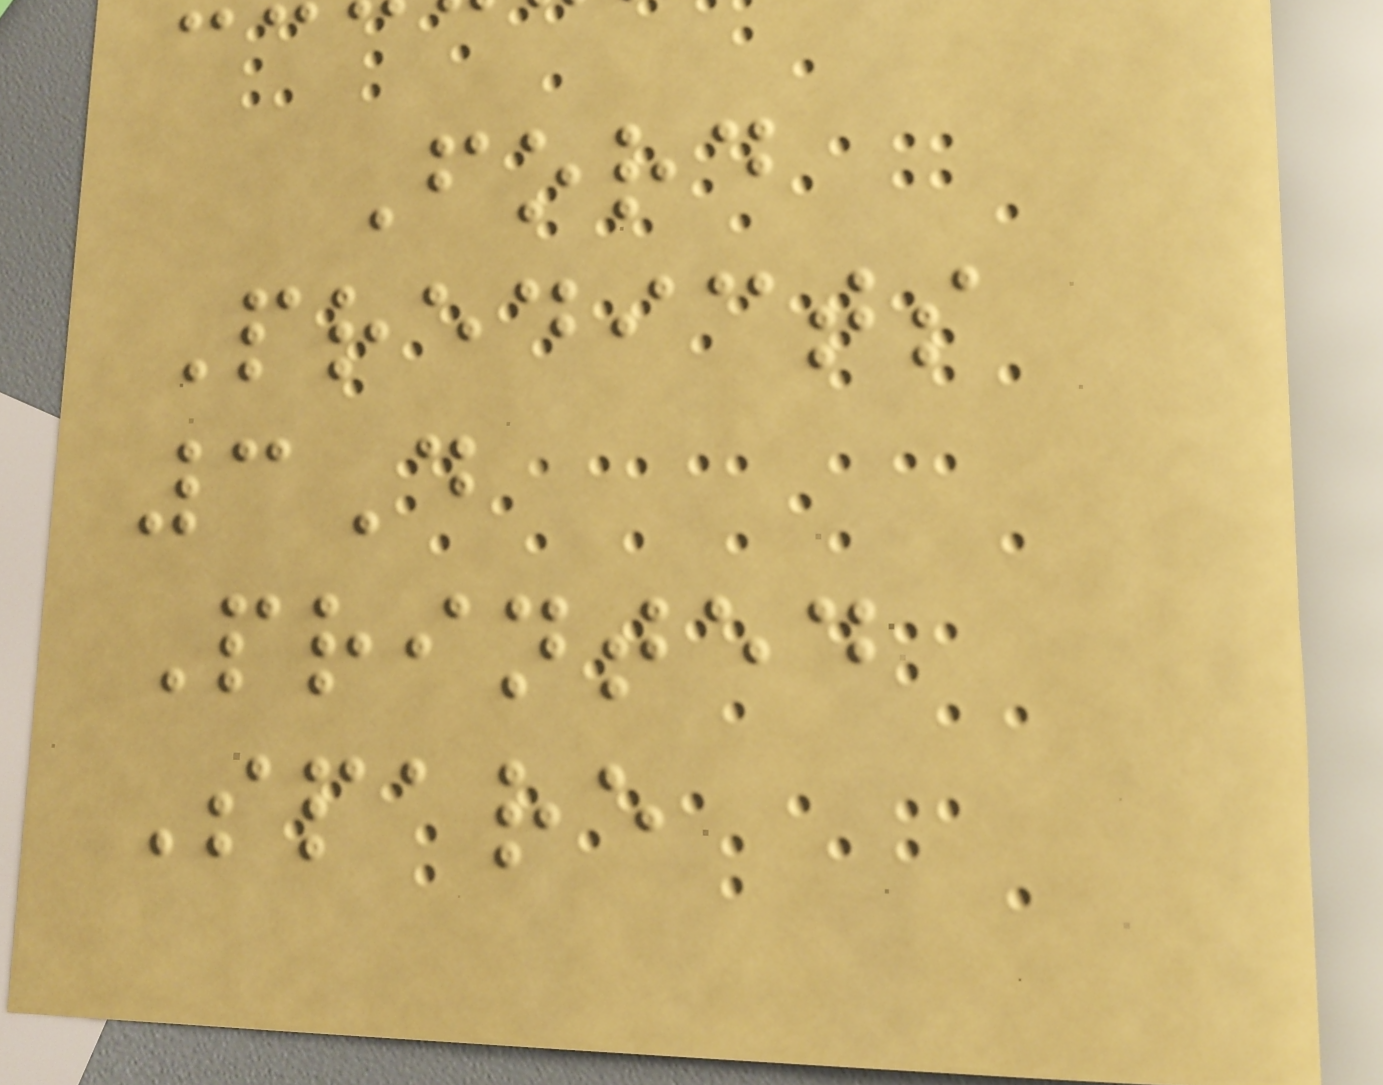Ford
Predicts
3D
Printed
Spare
